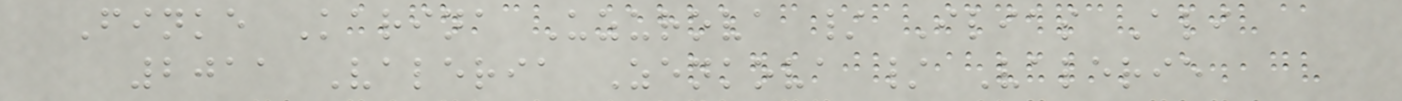Finke Karina Uzurova / Ilias Ali
2011 Valeria Zenkova / Valerie
